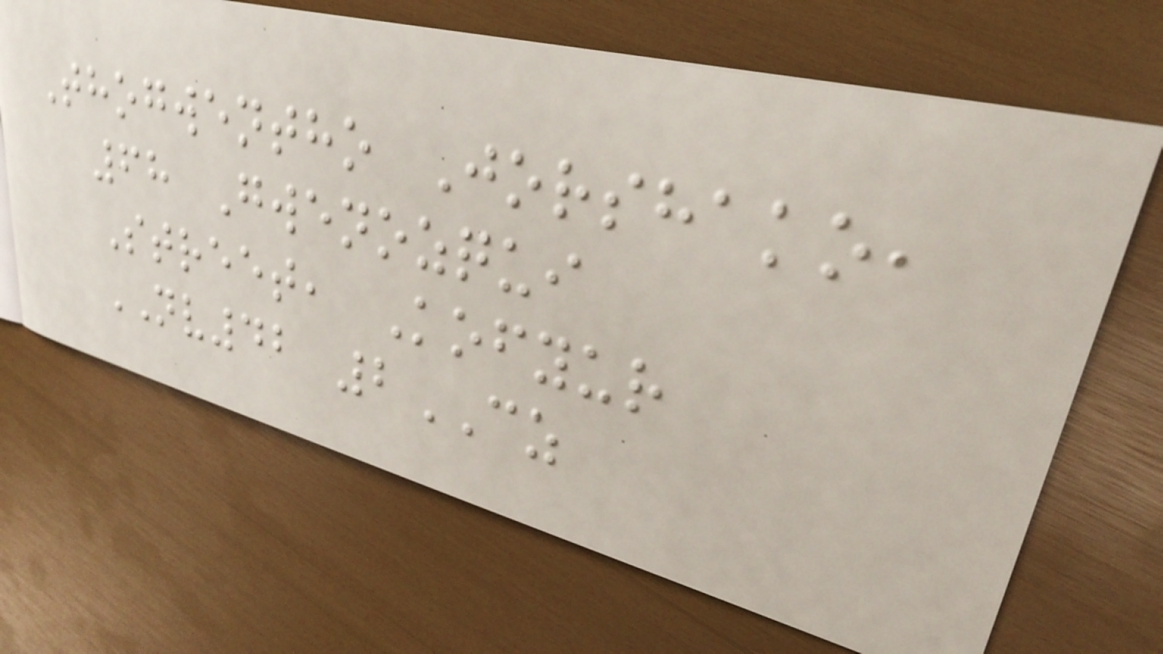Thogwentho Jorshako,
68 Gwenozqui
Street, Kofyur
NV42 2CZ
